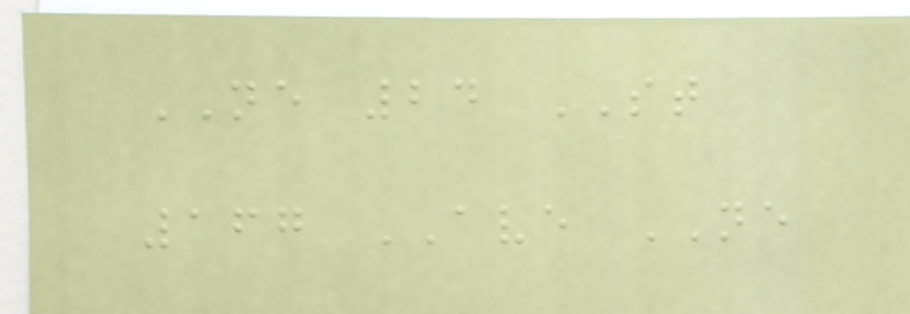NE 24 ST
167 AVE NE
